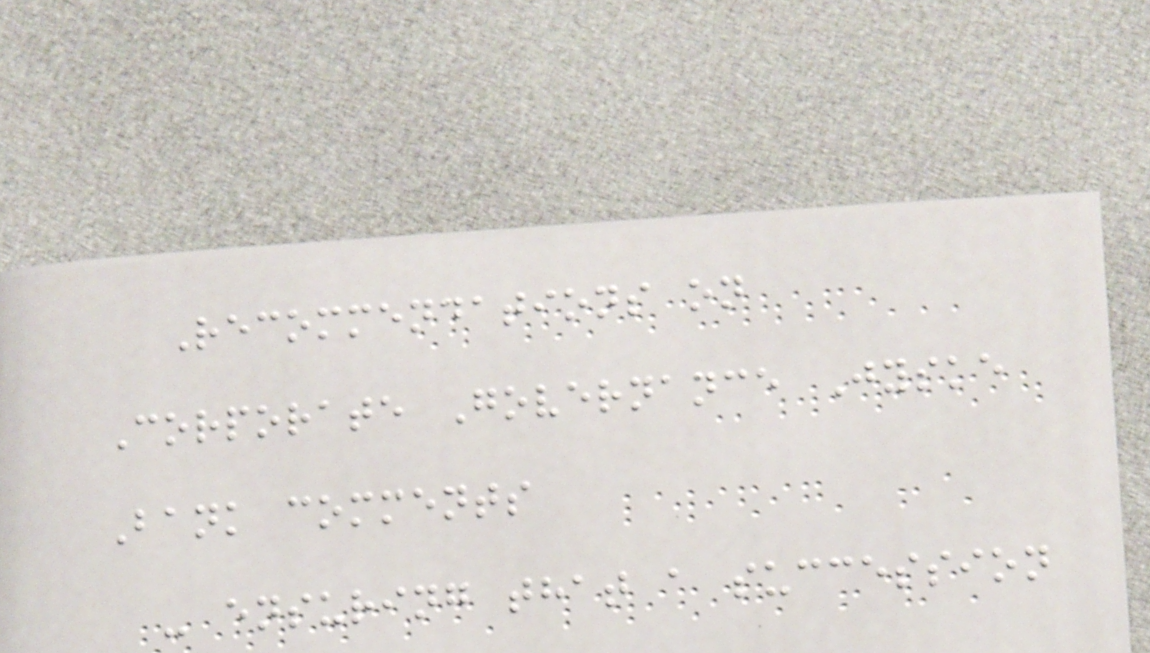Recommendations on
Corporate Governance Jyske
Bank comments
- ensuring that a succession
